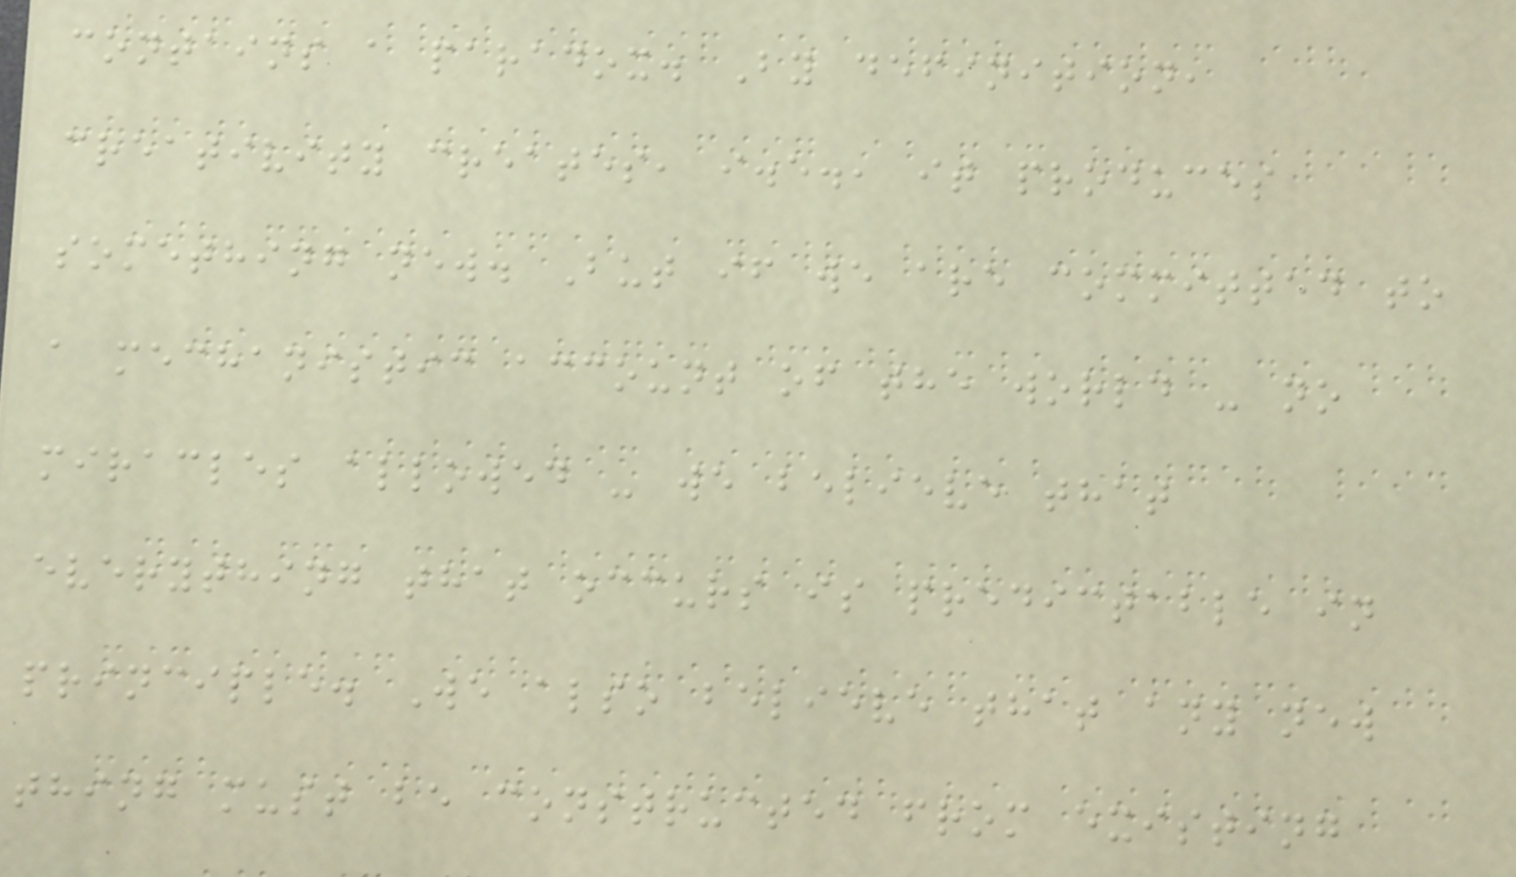contains a paradox. By definition,
creativity creates, i.e., it produces
something new. But if we are committed to
a mechanistic account of the world - no
miracles allowed - we believe that
everything that occurs is predictable in
principle. We also believe that any new
thing must be constructed from existing
